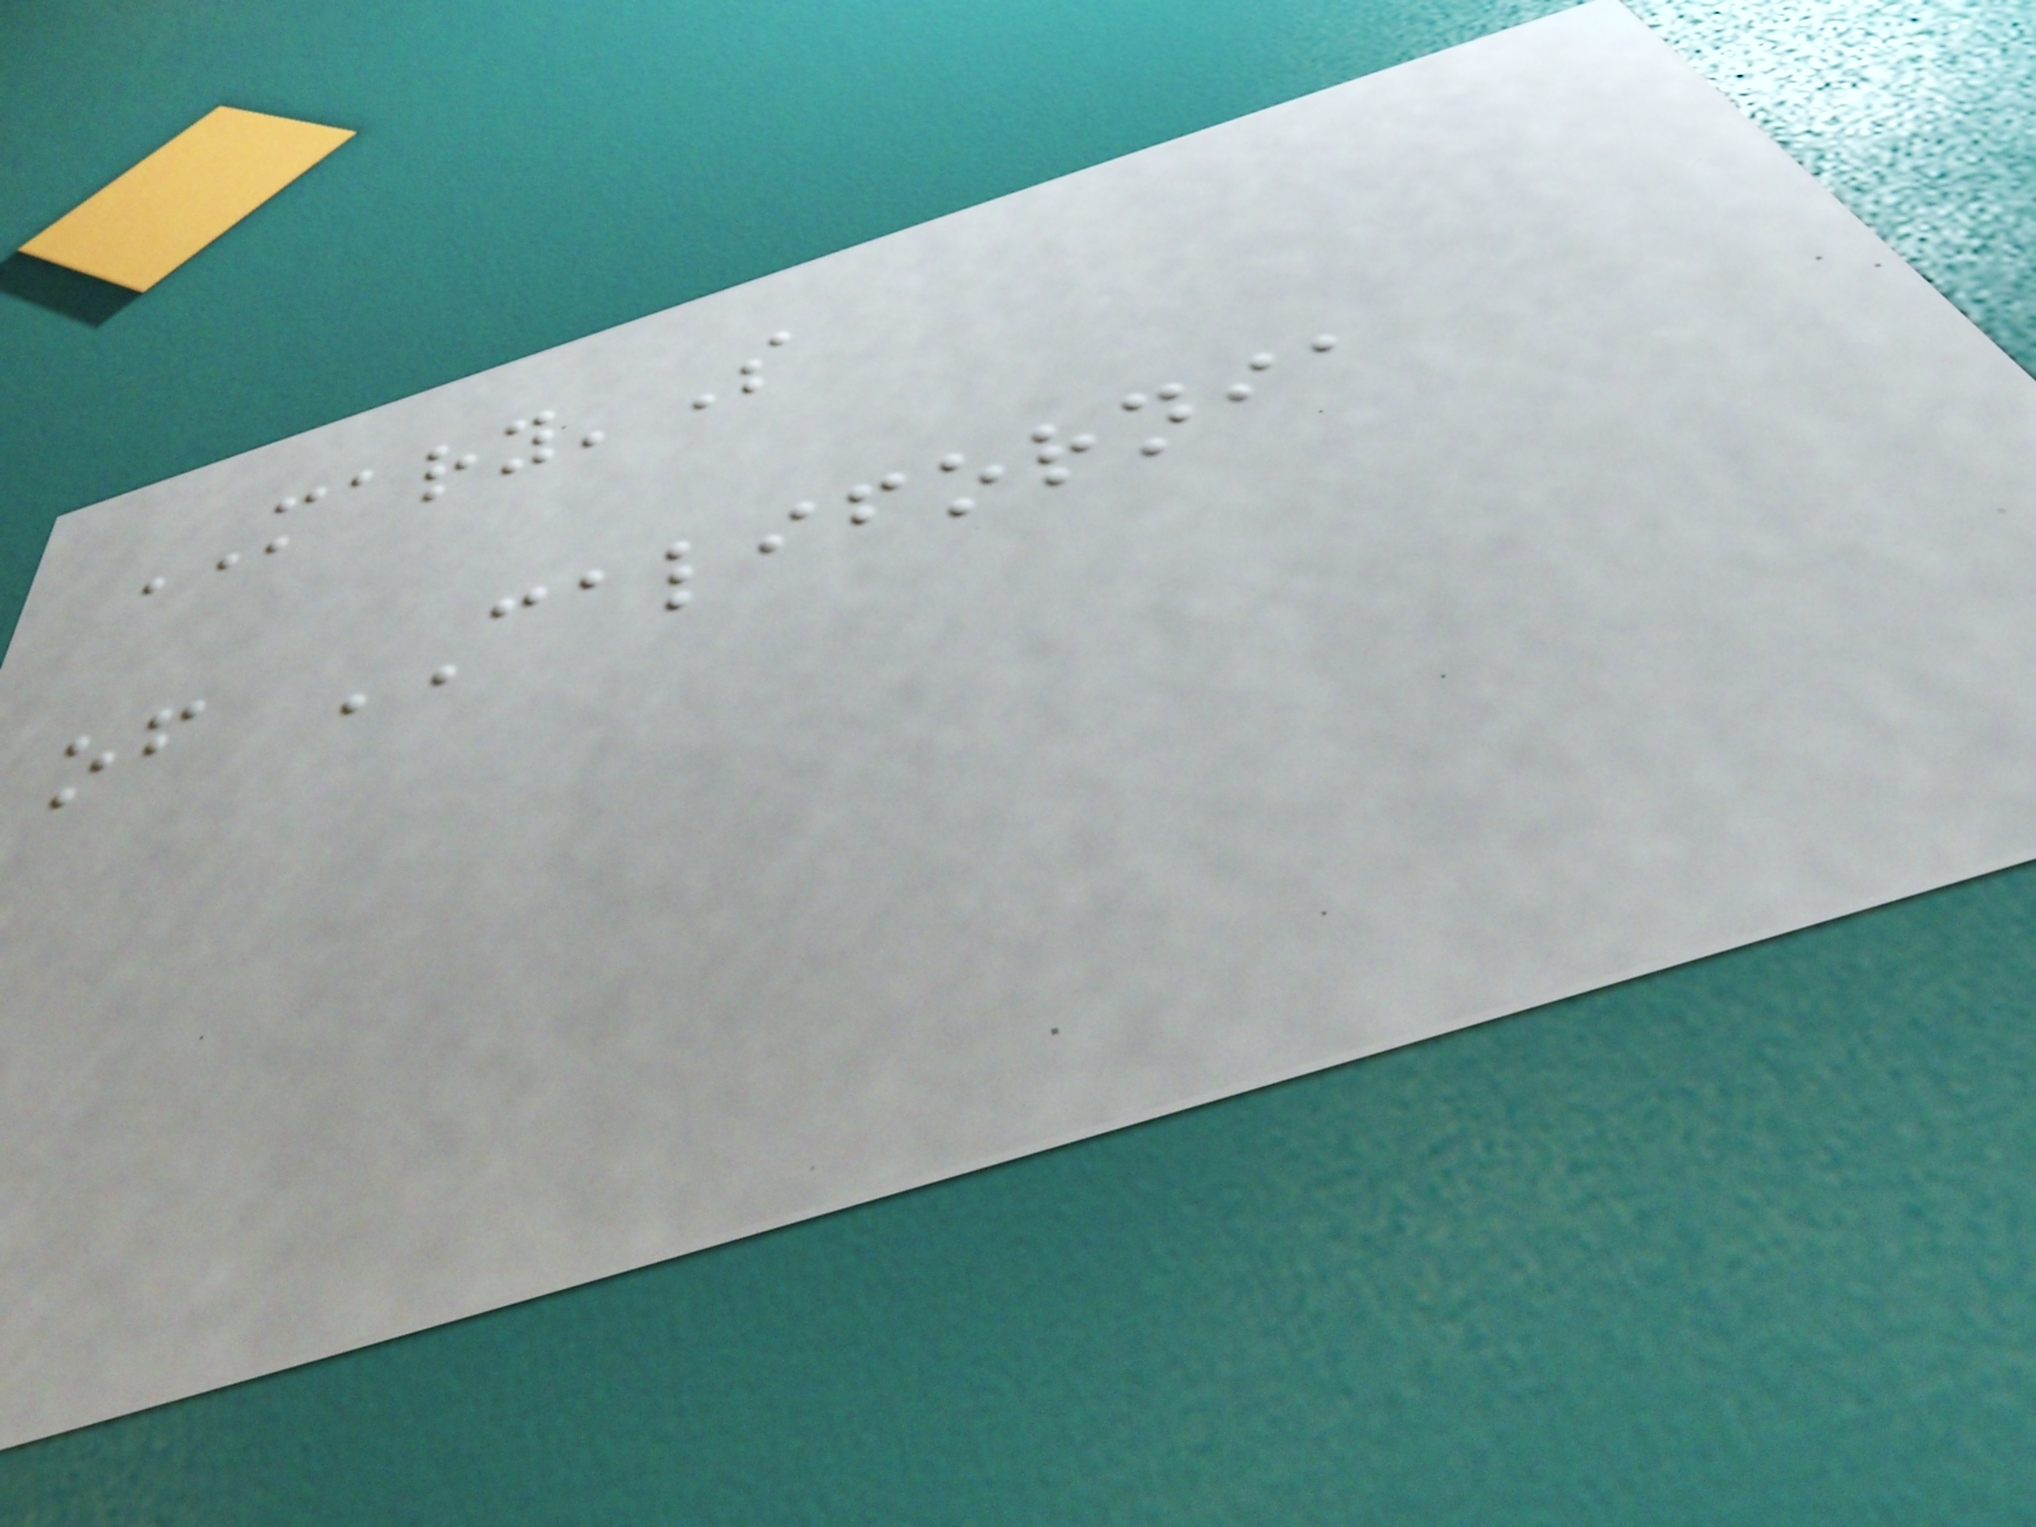MARY'S
of CALIFORNIA
